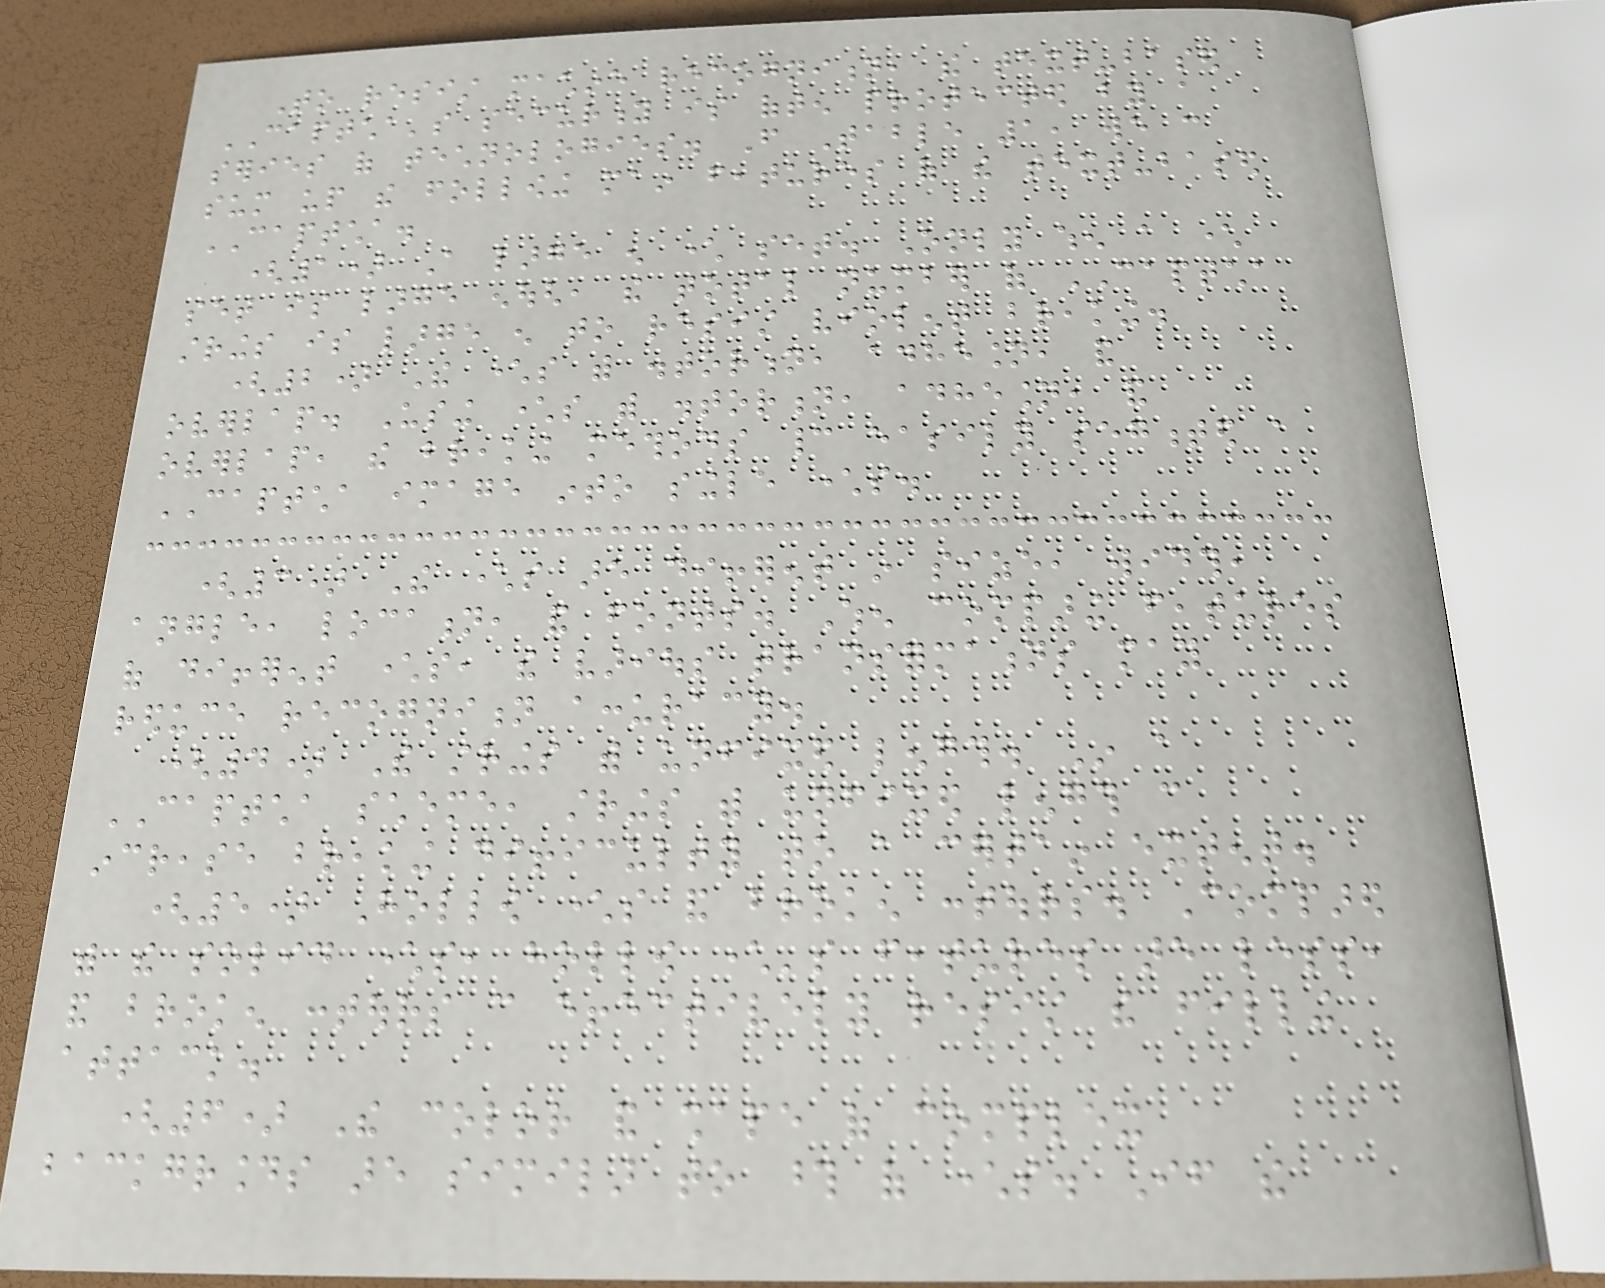To resist machine recognition, the text-based
CAPTCHA's security is often protected by a
series of technologies. From Table 1, we can
sum up the following main features of the text-based
CAPTCHA.
(1) A large enough character set. Only when a character
set is large enough, the total number of CAPTCHA
strings is large enough to resist violent breaking.
(2) The characters with distortion, adhesion, and
overlap. Using characters with distortion, adhesion, and
overlap, the breaking methods cannot easily segmented a
CAPTCHA image into single characters.
(3) The characters are different in size, width,
angle, location, and fonts. When comparing features
of different characters, the various transformations may
reduce recognition accuracy.
(4) The strings with unfixed length. In a
CAPTCHA scheme, strings with unfixed length can
increase breaking difficulty to a certain extent.
(5) Hollow characters and broken contours. Compared
with the solid characters, hollow character's features are less,
and broken contours can effectively resist the filling
attack.
(6) The color and shape of complex
backgrounds are similar to those of characters. If the
